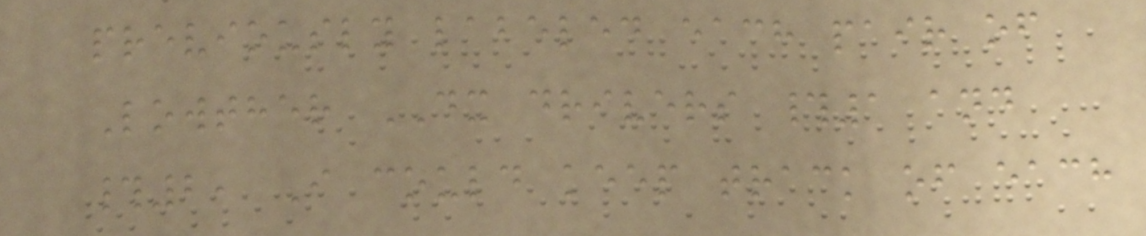previously labeled each pair of
Lowther DX drivers #1 and
#2, I could keep track of each
